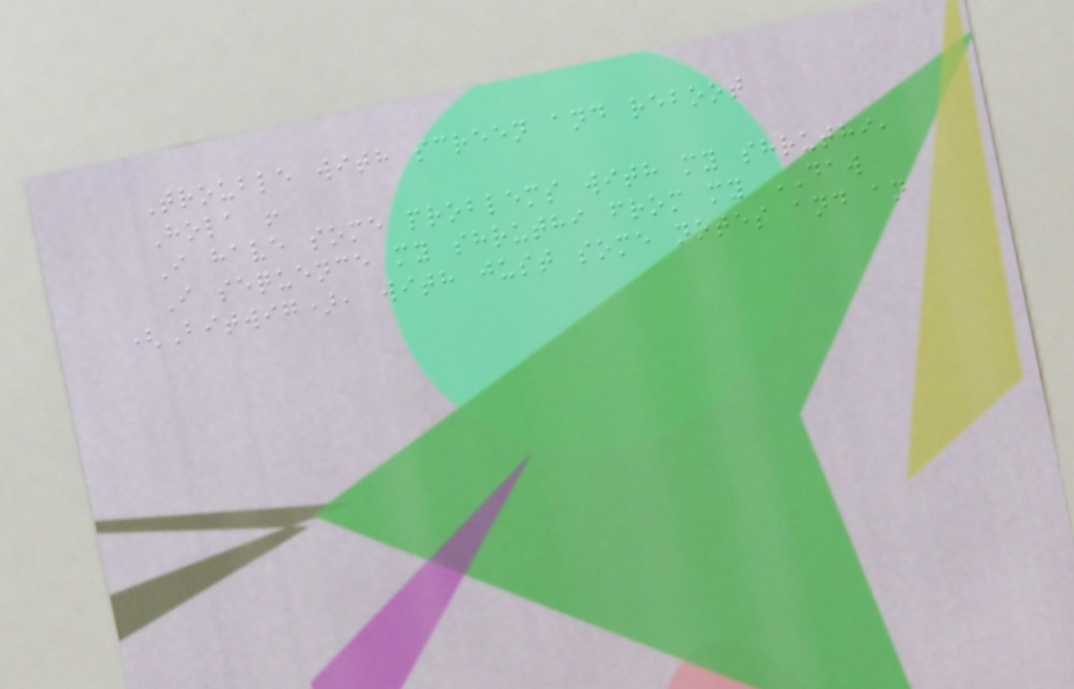Trouble with screen and reboot
Hola !
I have some problems with my shruthi,
I sequence my shruthi from my DAW
(Bitwig), with just some notes and an
